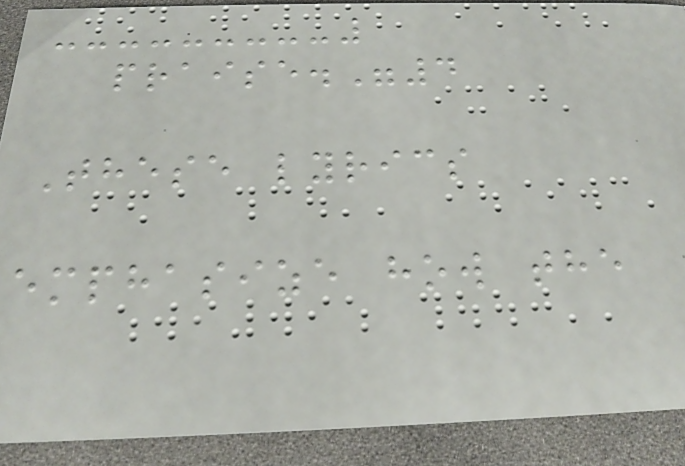praise."4
These lyrics
emphasize how the
